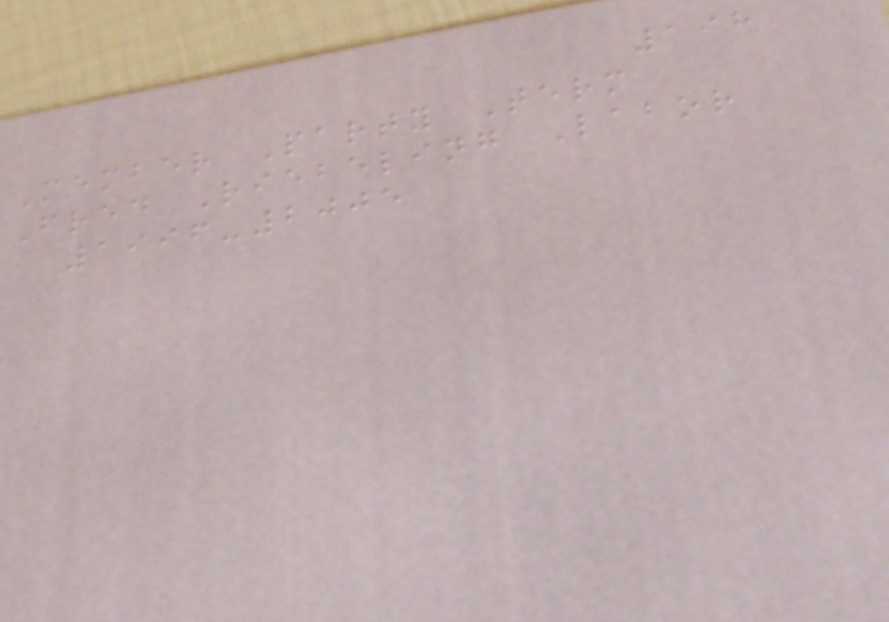198
Member Party Term
Fred Riebeling Labor
1996-2005
